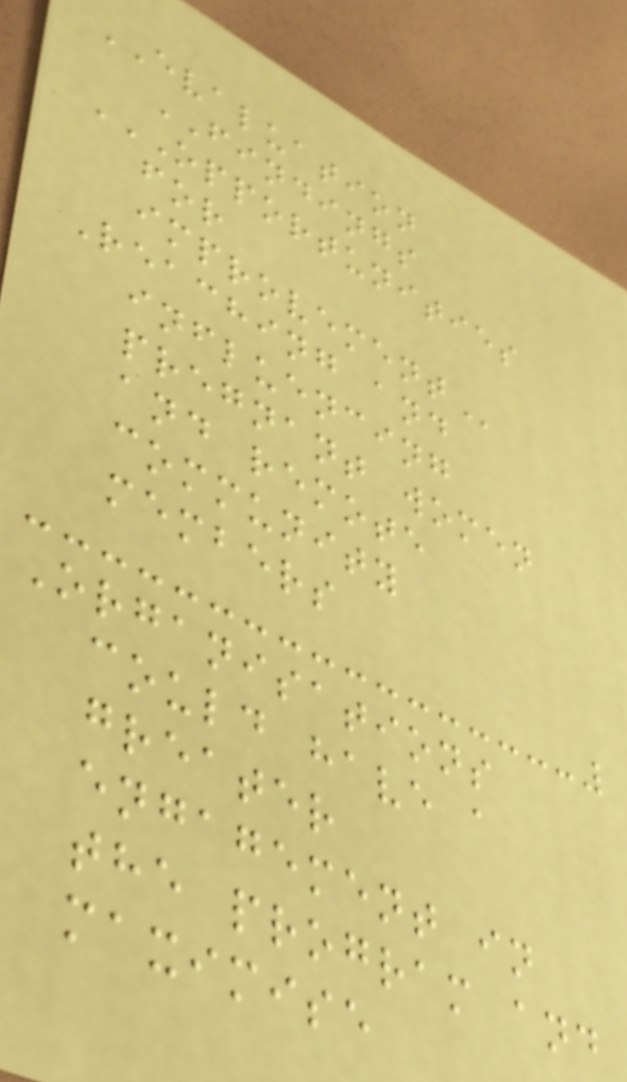EVALUATION
FINDINGS
OPPORTUNITIES
FOR
IMPROVEMENT
Reaching and
influencing
pregnant women
and remote
community
members
Organisations
could have a
greater
engagement in
the program and
maximise
